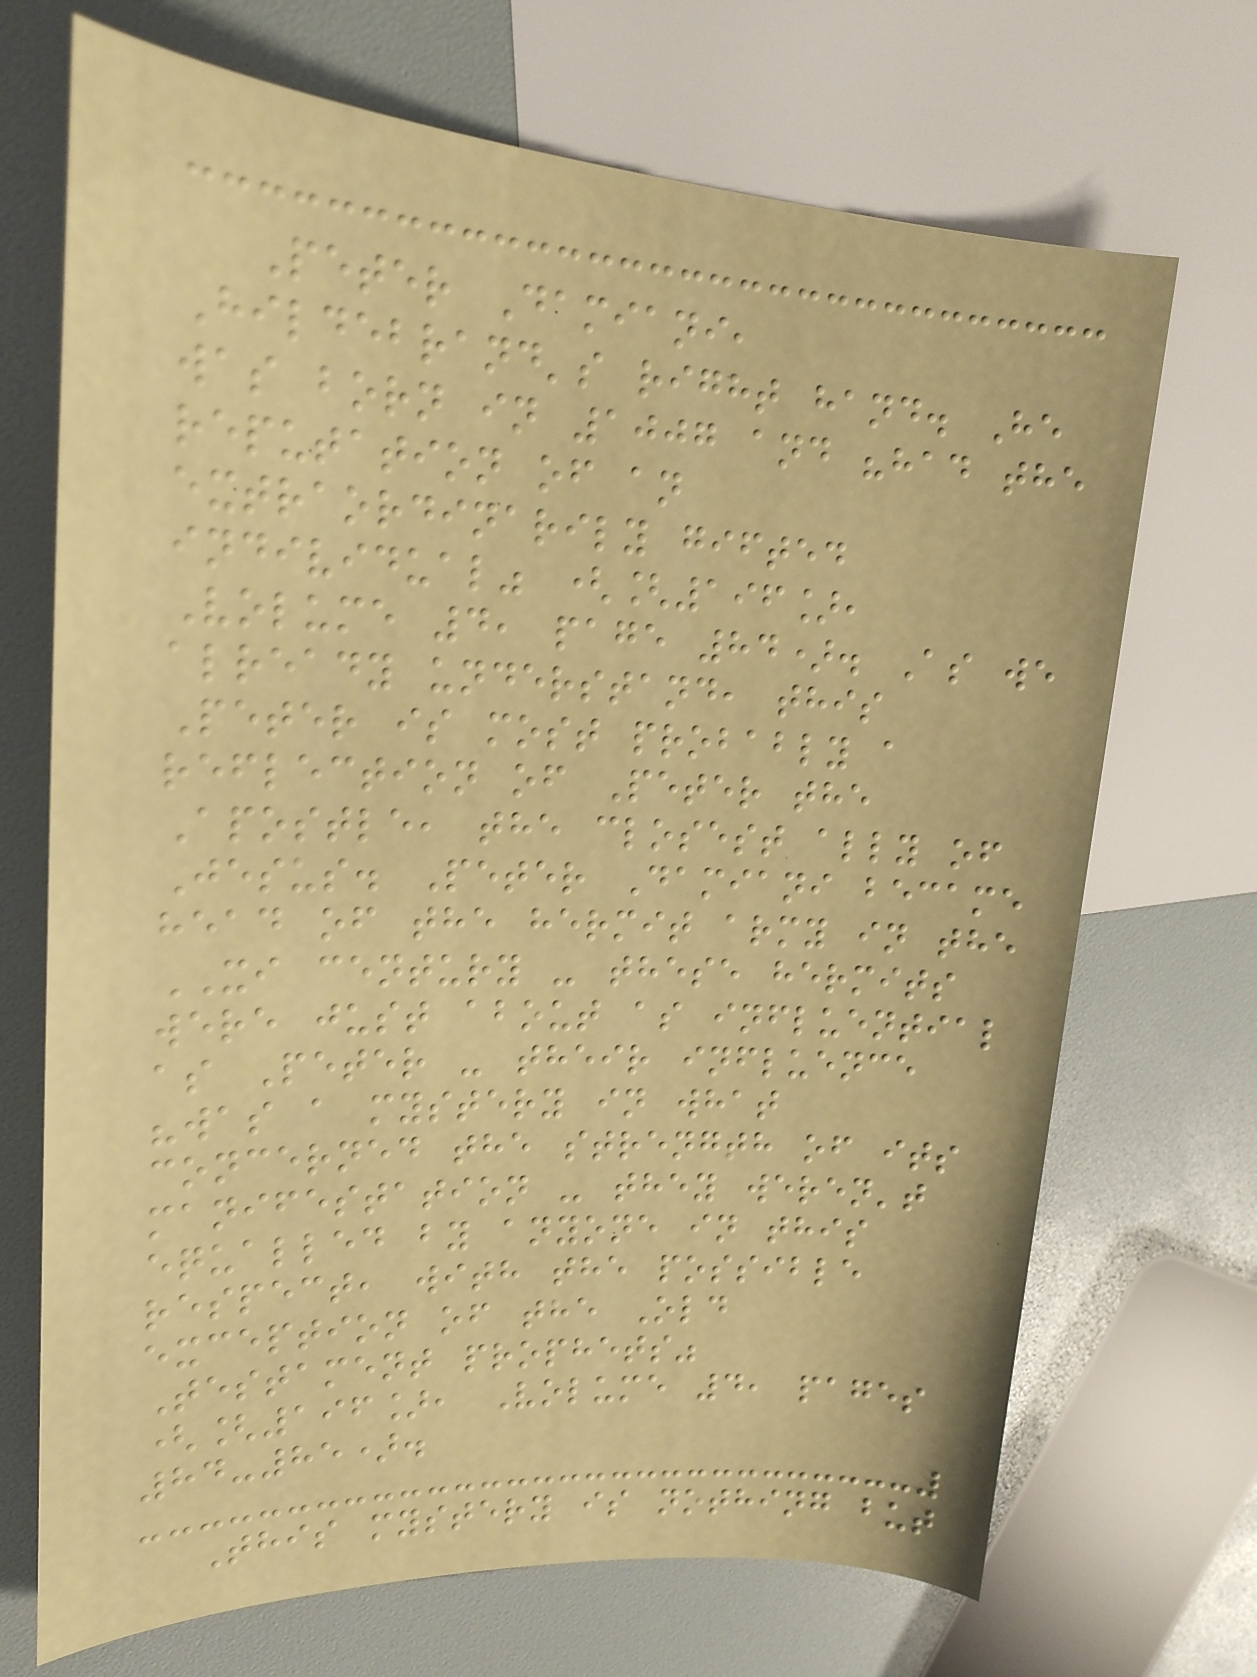Peter Damiani,
Hildebrand's right hand. He
was born in 1007 and "had the
reputation of an
extraordinarily gifted
individual" ([196],
Volume 4, page 84). As we
already understand, this
Peter is most probably a
reflection of Peter the
Apostle, the closest ally of
Jesus. Peter Damiani became
head of the hermit army in the
XI century - these hermits
were just about as influential
as Peter - their influence
"was a mystery in what
concerned the strength of its
manifestation - they weren't
equalled by anyone in this
respect, with the possible
exception of the Old
Testament prophets"
([196], Volume 4, pages
84-85).
This mystery is nothing but
